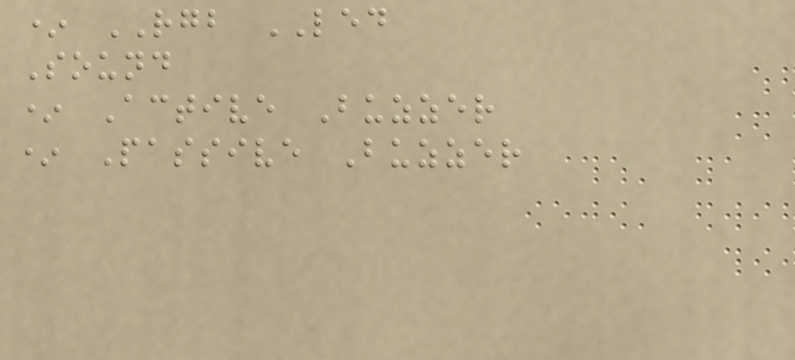* RGB LED
Sound
* Active Buzzer
* Passive Buzzer
